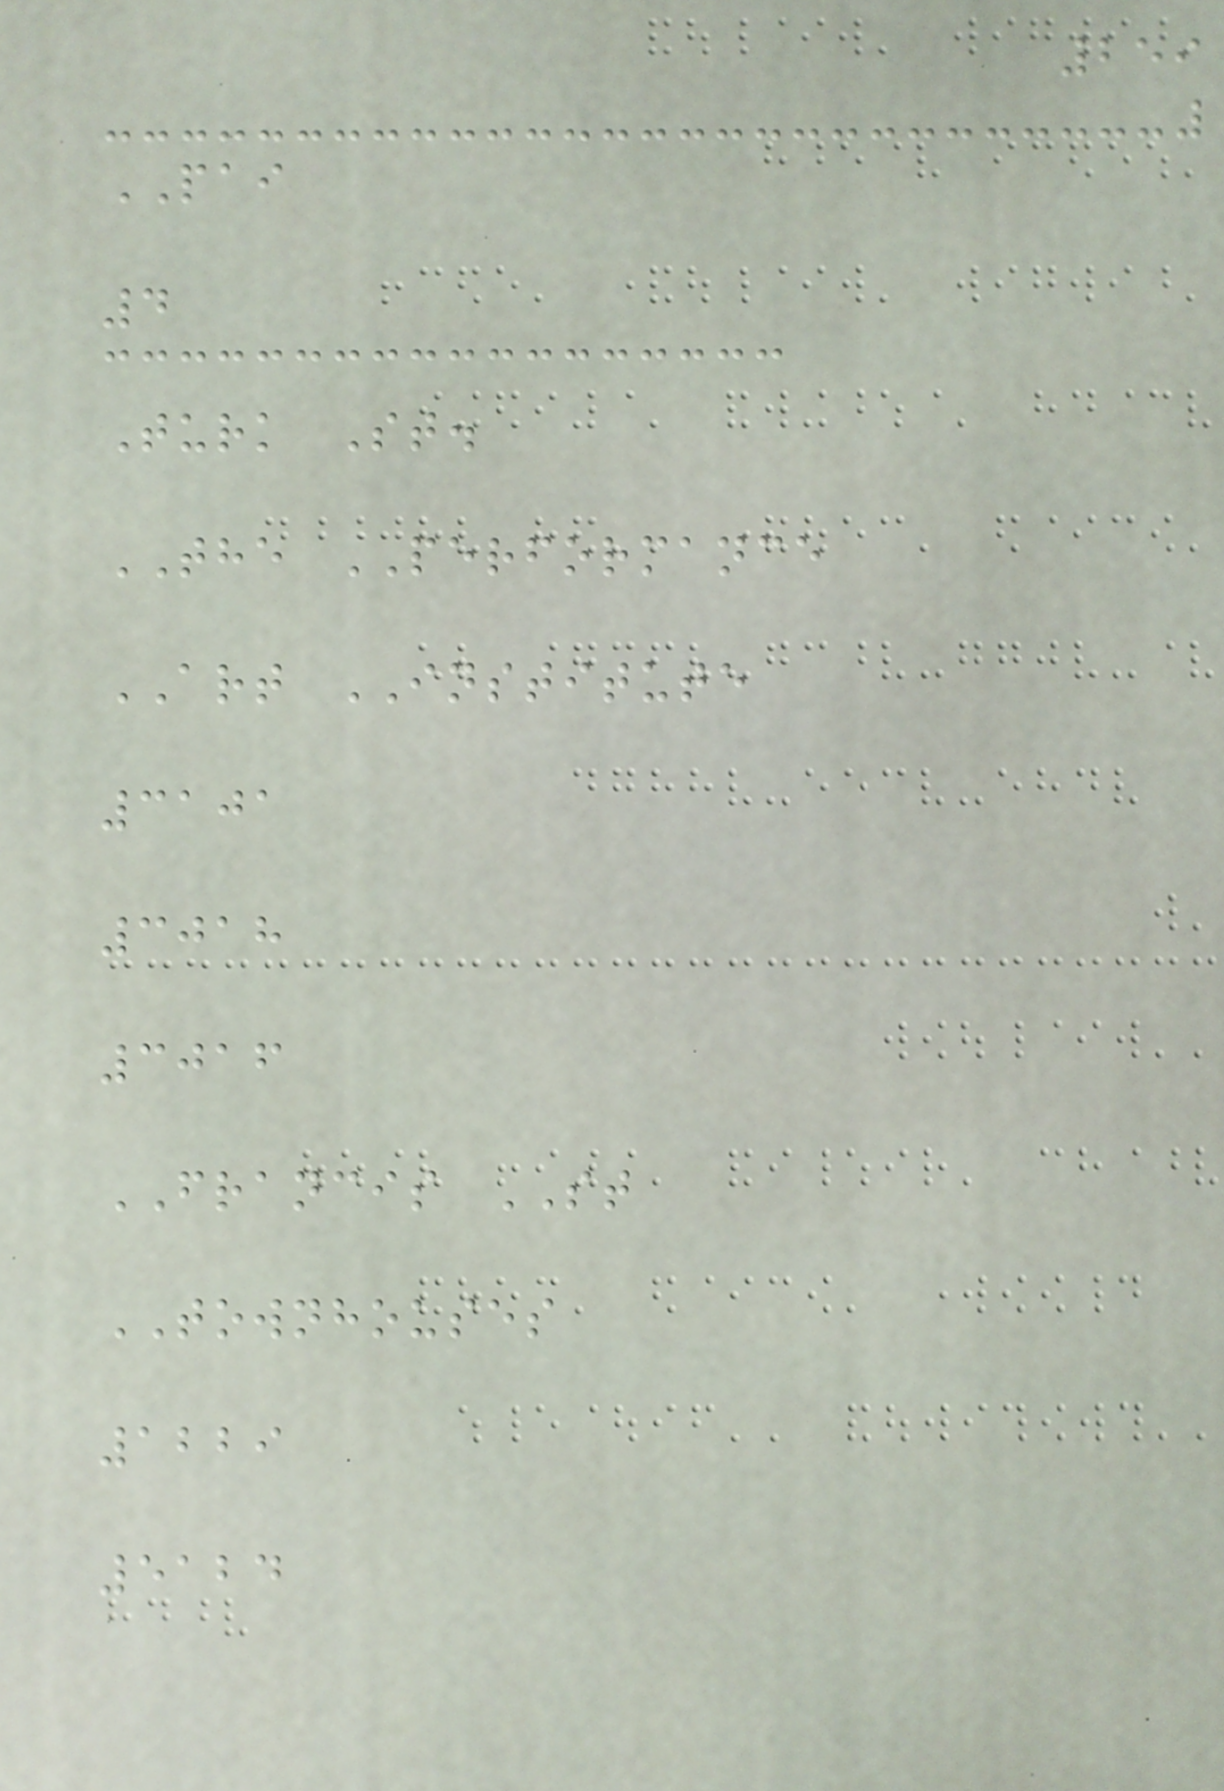259
PAI
4
Turk St.
THE PERFORMANCE
ART INSTITUTE
3101
3018
3016
FRANCIS ST
TOWNHOUSES
1229
5124
